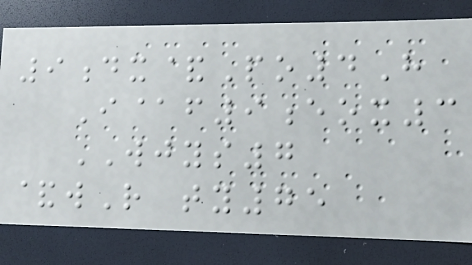9dx&Po4H
I@f9eox3
WJYS7
&wR ty75
